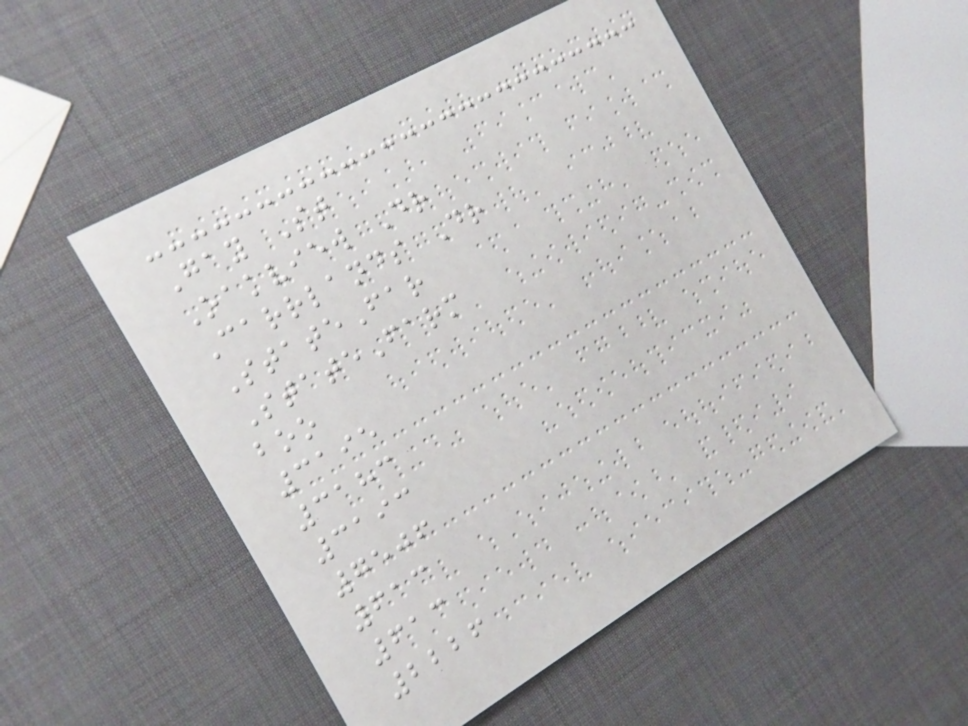Gay St
Oakview Dr
Carrlands Dr
StateFar
StateFarm
boo
3195
3183
3193
7506
613
613
2226
